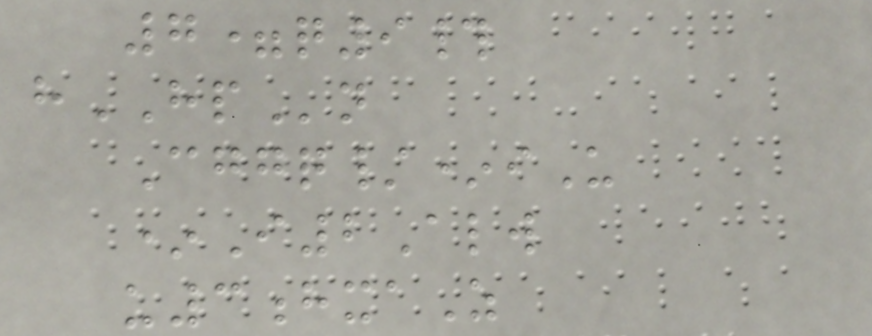7=q9#
hHPn
Cggq/*iU
*I2Alw
u3hxaZ
